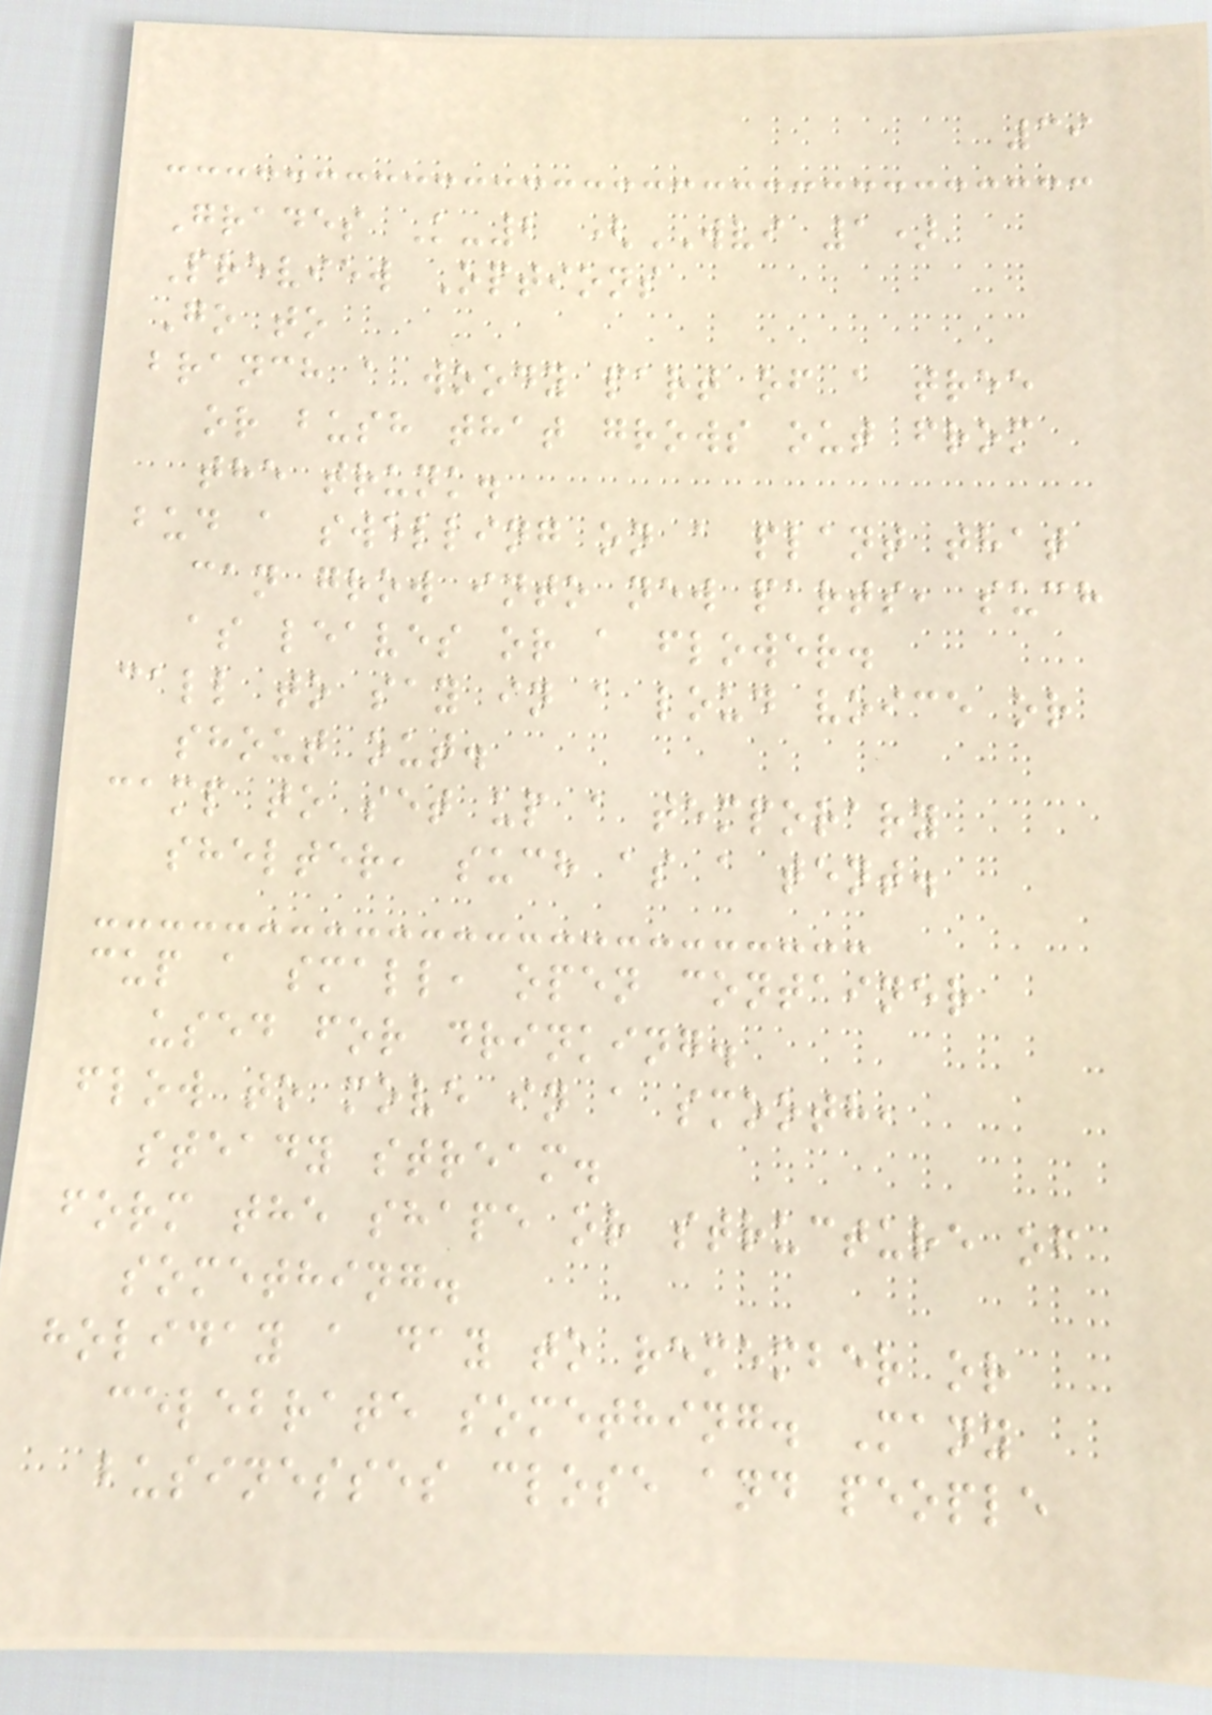39
Grades K-2 (WVI 1)
Preview Options
Go to
branch a woody part of a tree
or bush that grows out from
the trunk.
bud a swelling on a plant that
can grow into new parts, such
as leaves or a flower.
call to say in a loud voice or
shout out.
camp to set up a temporary
shelter, such as a tent.
cup a small, open container
used for drinking.
flow to move in a smooth,
steady stream.
form the shape or structure of
something.
holiday a day to remember or
celebrate something. Many
businesses close and people
